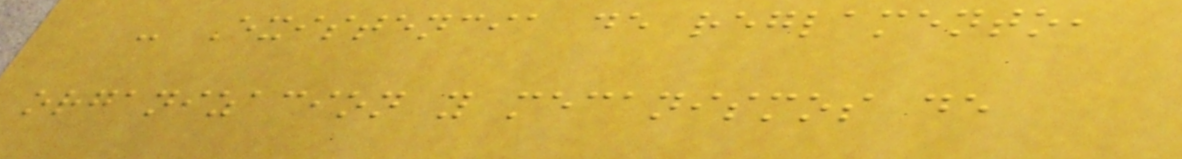- Existencia de reglamento,
organizacion y mecanismos de
